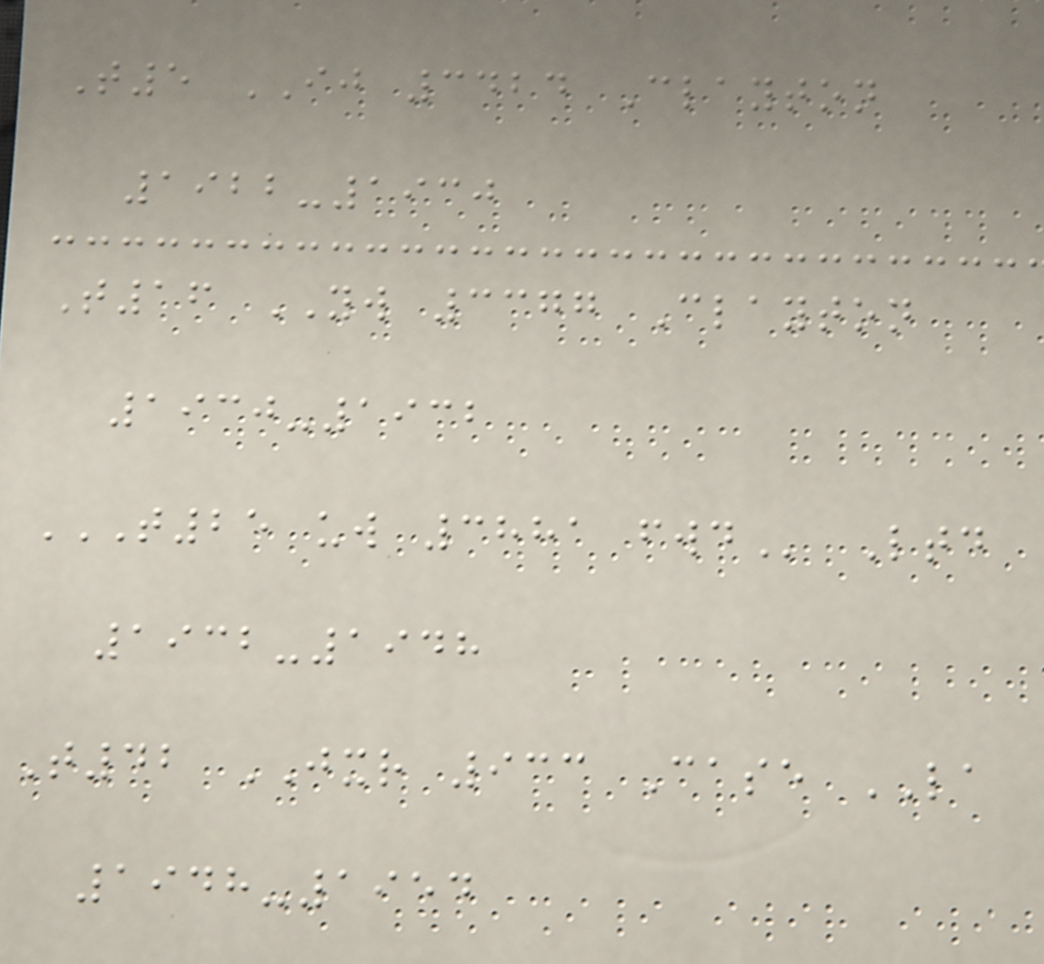T5 IJ 3424 Clayton
1922-1930
T16 YW 3377 Clayton
1930-1932
T25 UW 3881 FWD Ltd
1932-1948
T42 JXR 933 Case LA
1948-1954
